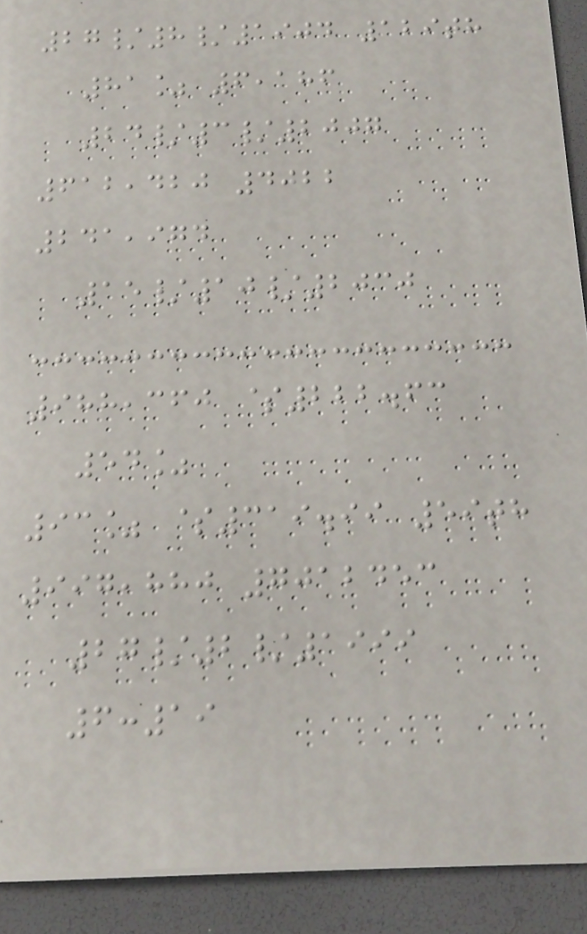27/8/1904 129th
81% 6,186
24/3/2007
612,420 4022
241,974
15/10/2030
988,360 $222.63
54%
93% $319.99 59th
997,880 7012453
27/2/1999
6:19
